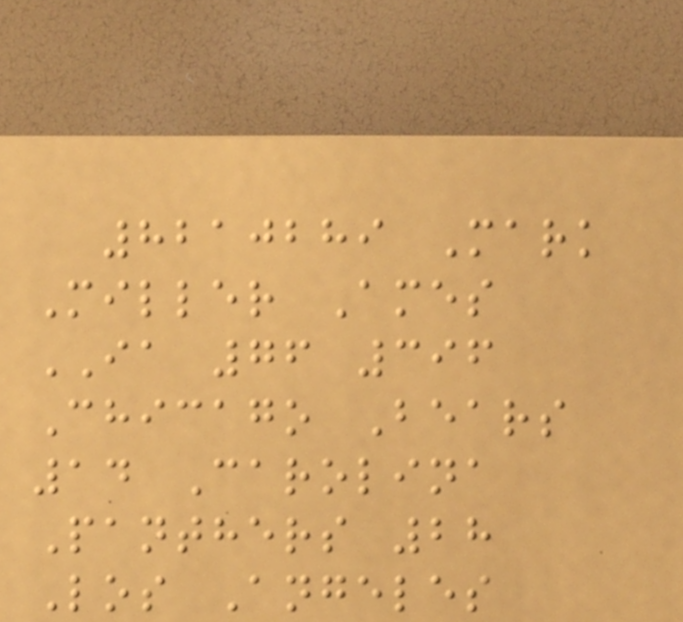8210289 Mark
Miller Ames
IA 76 396
Chicago Bears
14 Carolina
Panthers 28
Los Angeles
